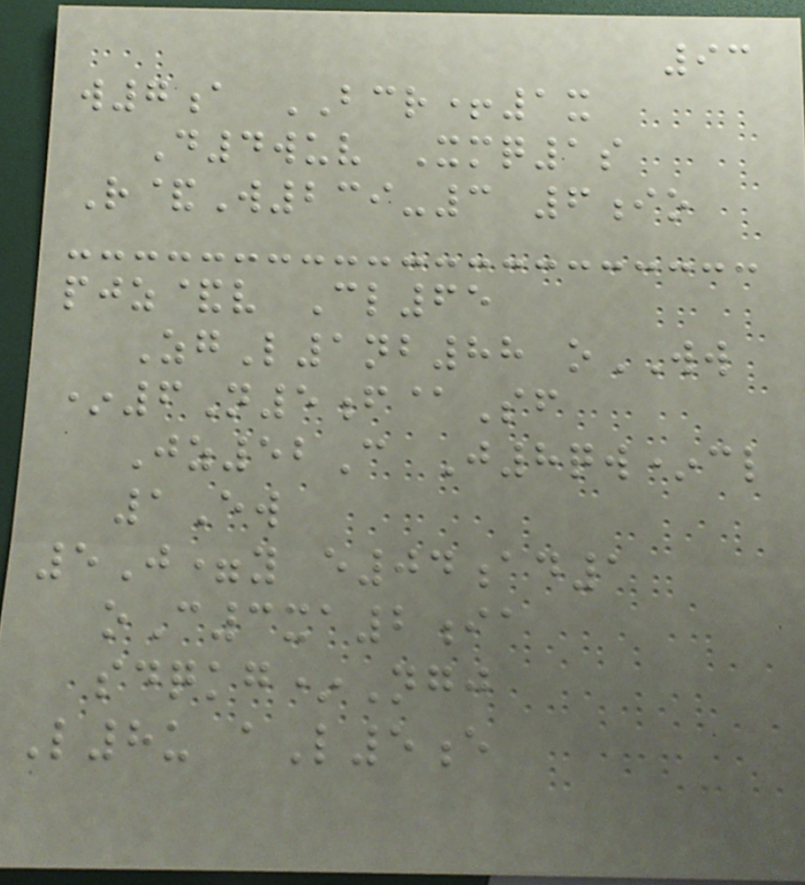93
w7a BCR+1x
D4wuv Xmq1s
R&W239-3 6io
pjz&v Cl65
ZgL1nb88 oWW
*6N5f@Sf
Jz52C J8qw*cl
1Ew
5J=y e04ad1
oC3xa2ia
sdqkg*Ngj
L8u aL5e
